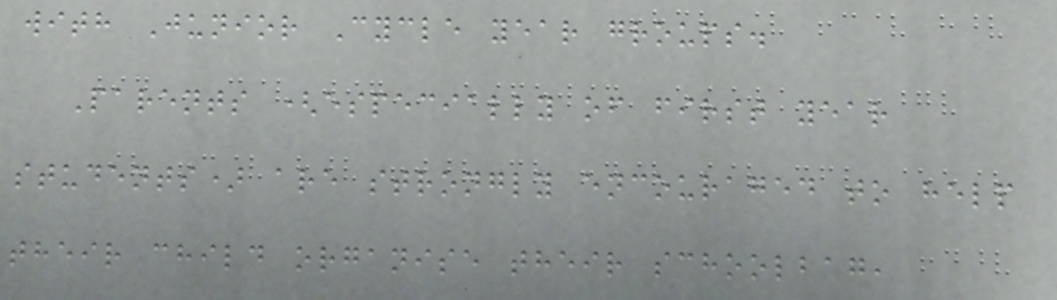with Junior Cycle year groups.
Parents (especially of first year
students) are strongly encouraged to help
their child organise their schoolbag,
